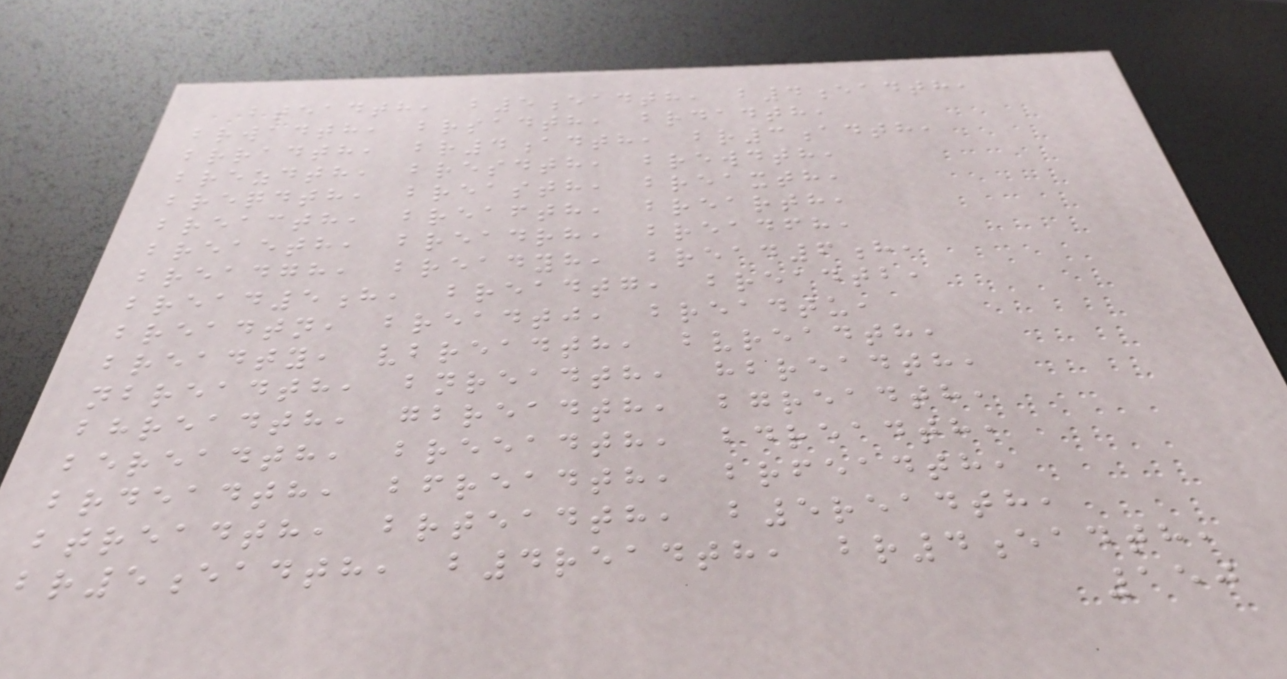bteadth, b5eadth, b4eadth,
brwadth, brsadth, brdadth,
brradth, br4adth, br3adth,
brezdth, bresdth, brewdth,
breqdth, breasth, breaxth,
breacth, breafth, brearth,
breaeth, breadrh, breadfh,
breadgh, breadyh, bread6h,
bread5h, breadtg, breadtb,
breadtn, breadtj, breadtu,
breadty, vbreadth, bvreadth,
nbreadth, bnreadth, hbreadth,
bhreadth, gbreadth, bgreadth,
bereadth, breeadth, bdreadth,
brdeadth, bfreadth, brfeadth,
btreadth, brteadth, b5readth,
br5eadth, b4readth, br4eadth,
150
